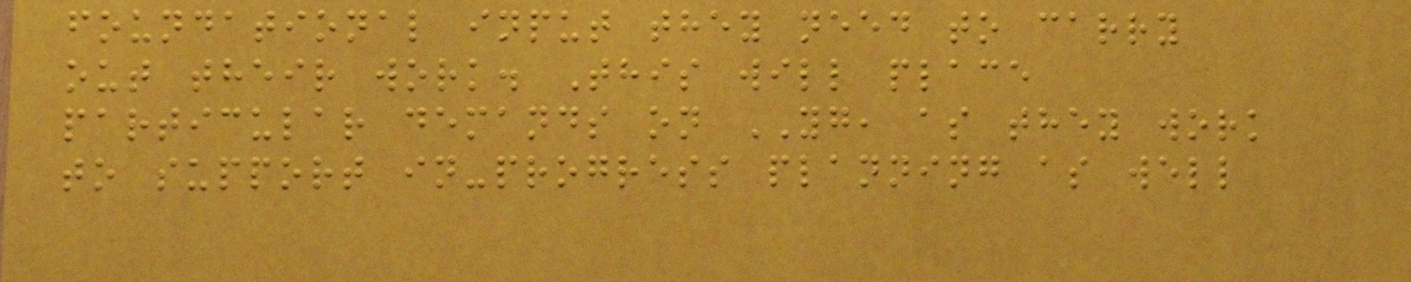foundational input they need to carry
out their work. This will place
particular demands on YG, as they work
to support in-progress planning as well
